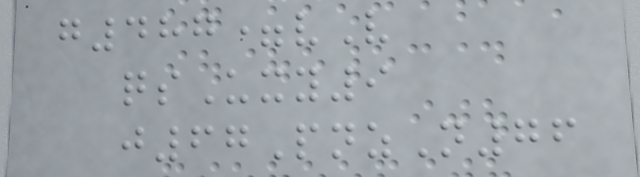g487=vV
qsUxy9
j67PnzN76
